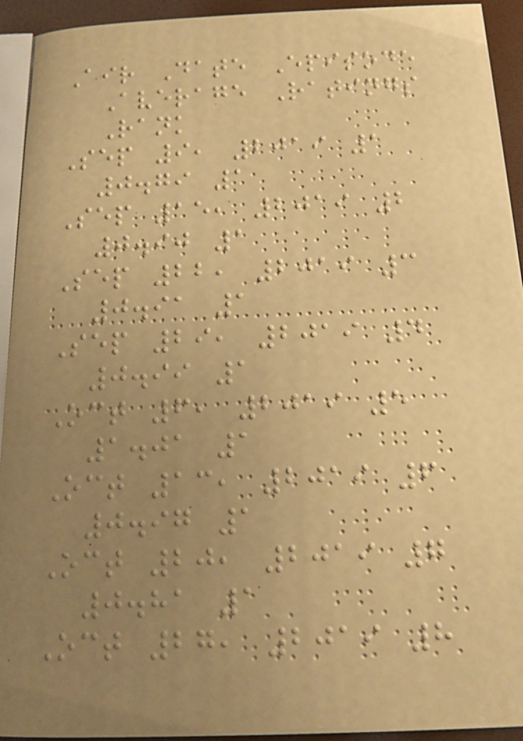Air Date Episode
Average Ratings
Rank
Sep 9, 2019 1
0.79 1
Sep 15, 2019 2
0.90 1
Sep 22, 2019 3
0.91 1
Sep 29, 2019 4
0.99 1
Oct 6, 2019 5
1.01 1
Oct 13, 2019 6
0.97 1
Oct 20, 2019 7
0.81 1
Oct 27, 2019 8
